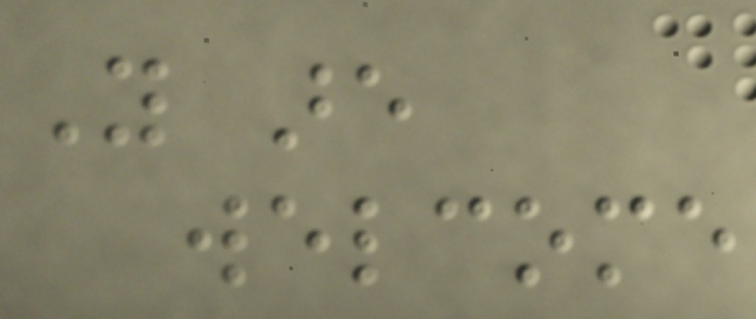You are
welcome
